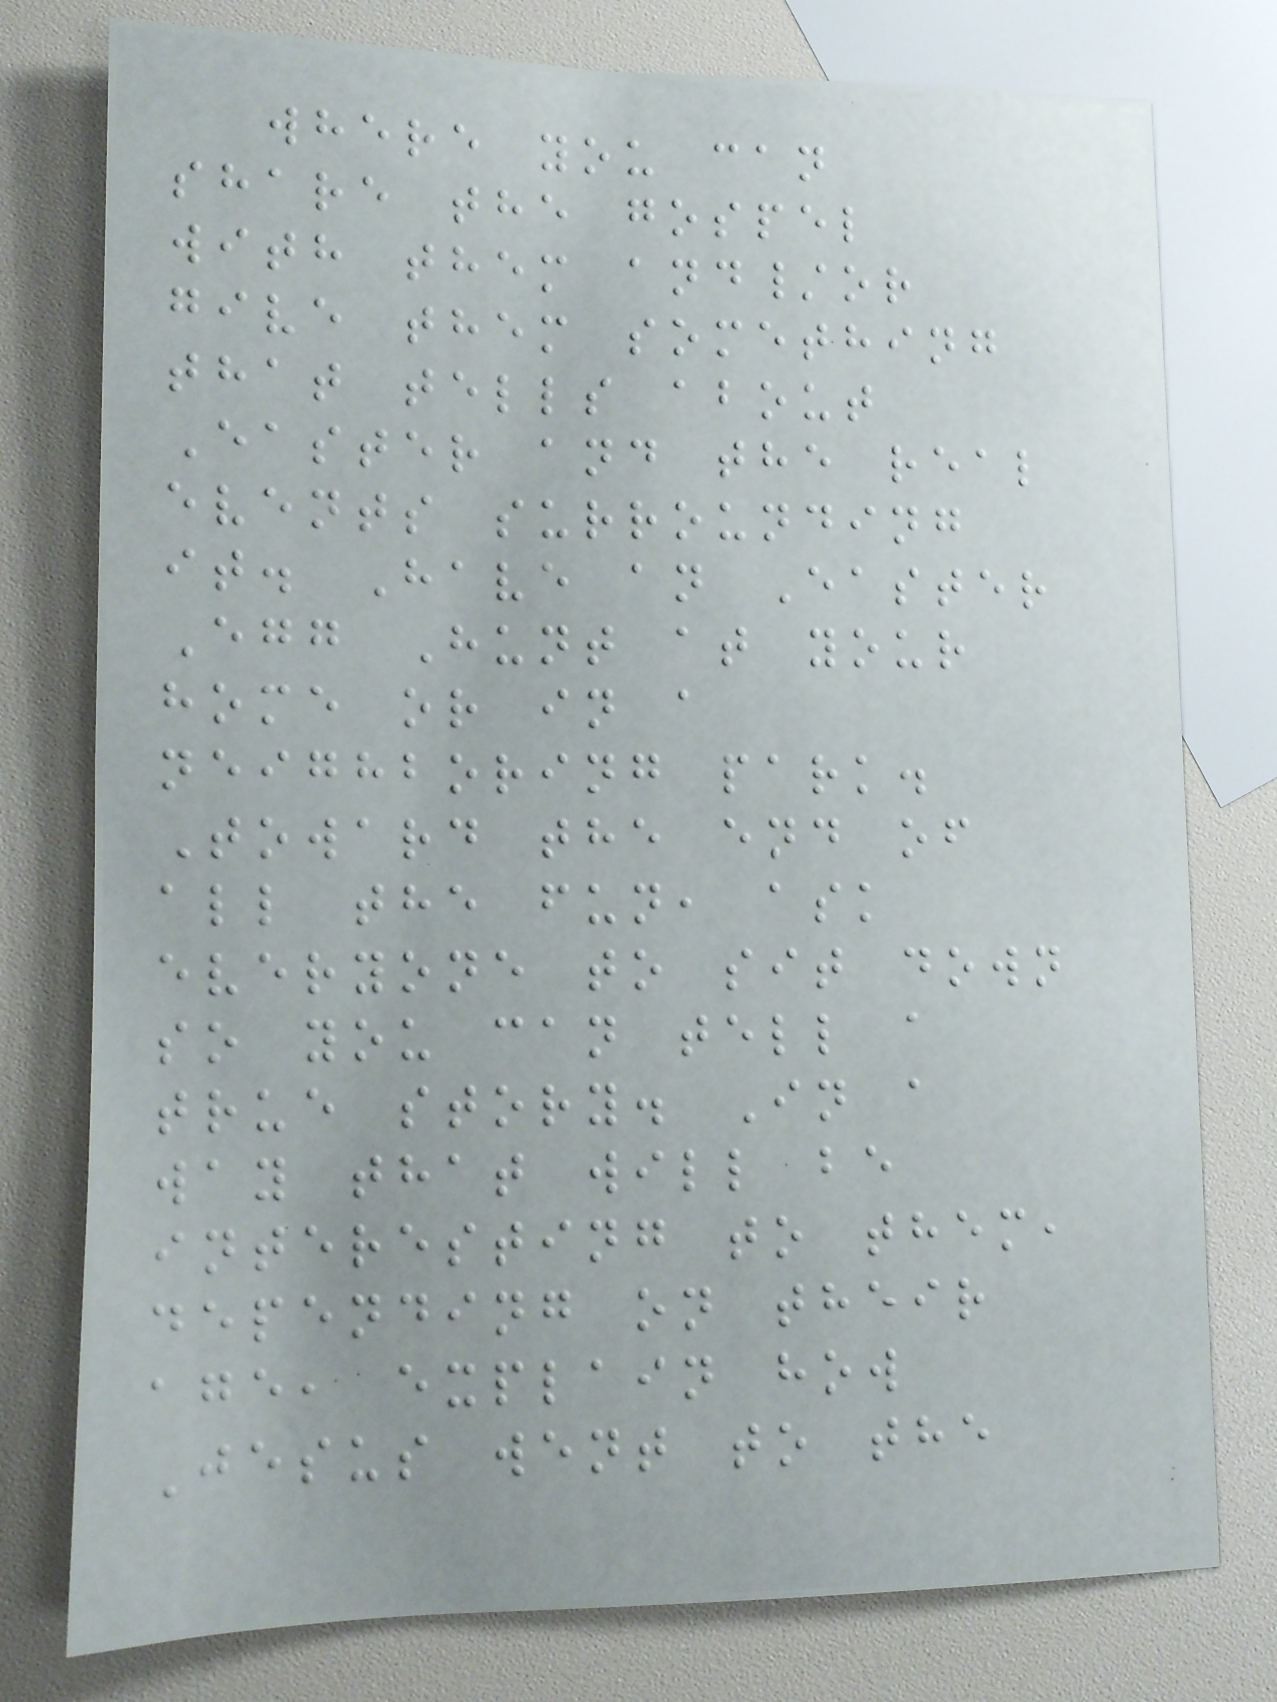where you can
share the gospel
with them and/or
give them something
that tells about
Easter and the real
events surrounding
it. Have an Easter
Egg Hunt at your
home or in a
neighboring park.
Toward the end of
all the fun, ask
everyone to sit down
so you can tell a
true story. In a
way that will be
interesting to them,
depending on their
age, explain how
Jesus went to the
